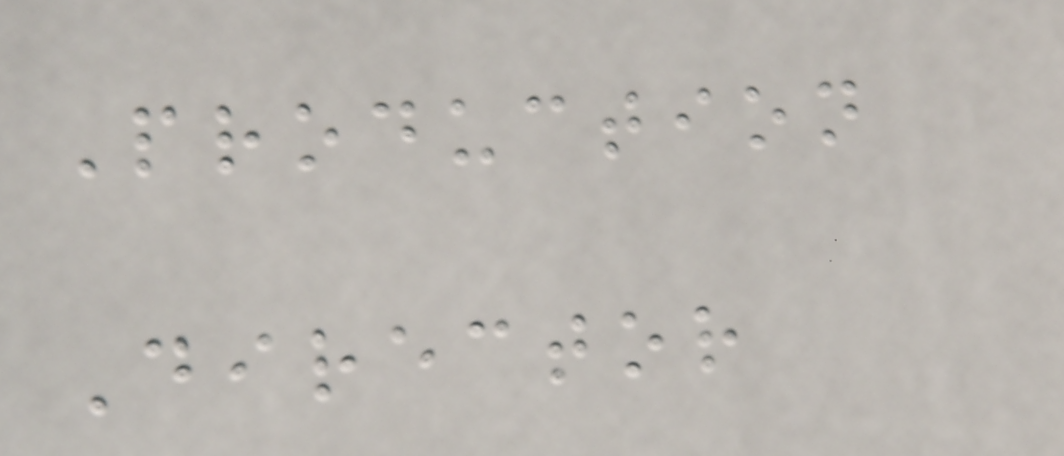Production
Director
